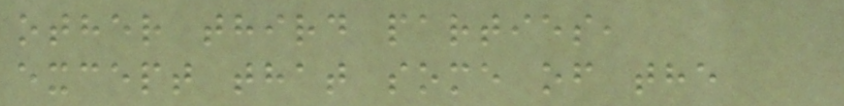other third parties,
except that some of the
